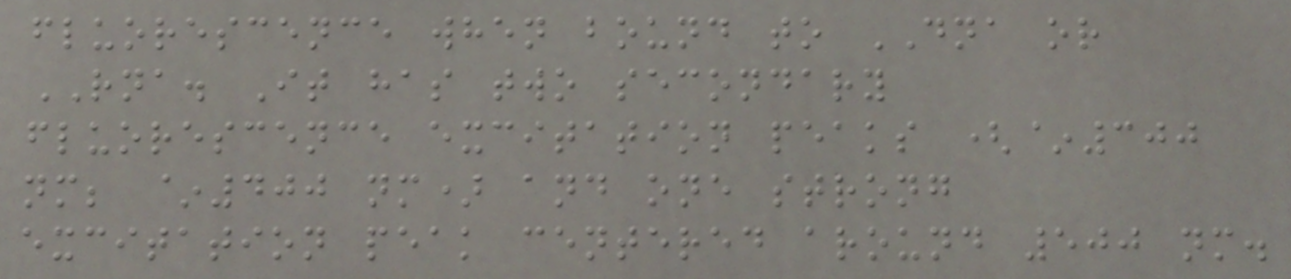fluorescence when bound to DNA or
RNA. It has two secondary
fluorescence excitation peaks (~300
nm; ~400 nm) and one strong
excitation peak centered around 500 nm.
